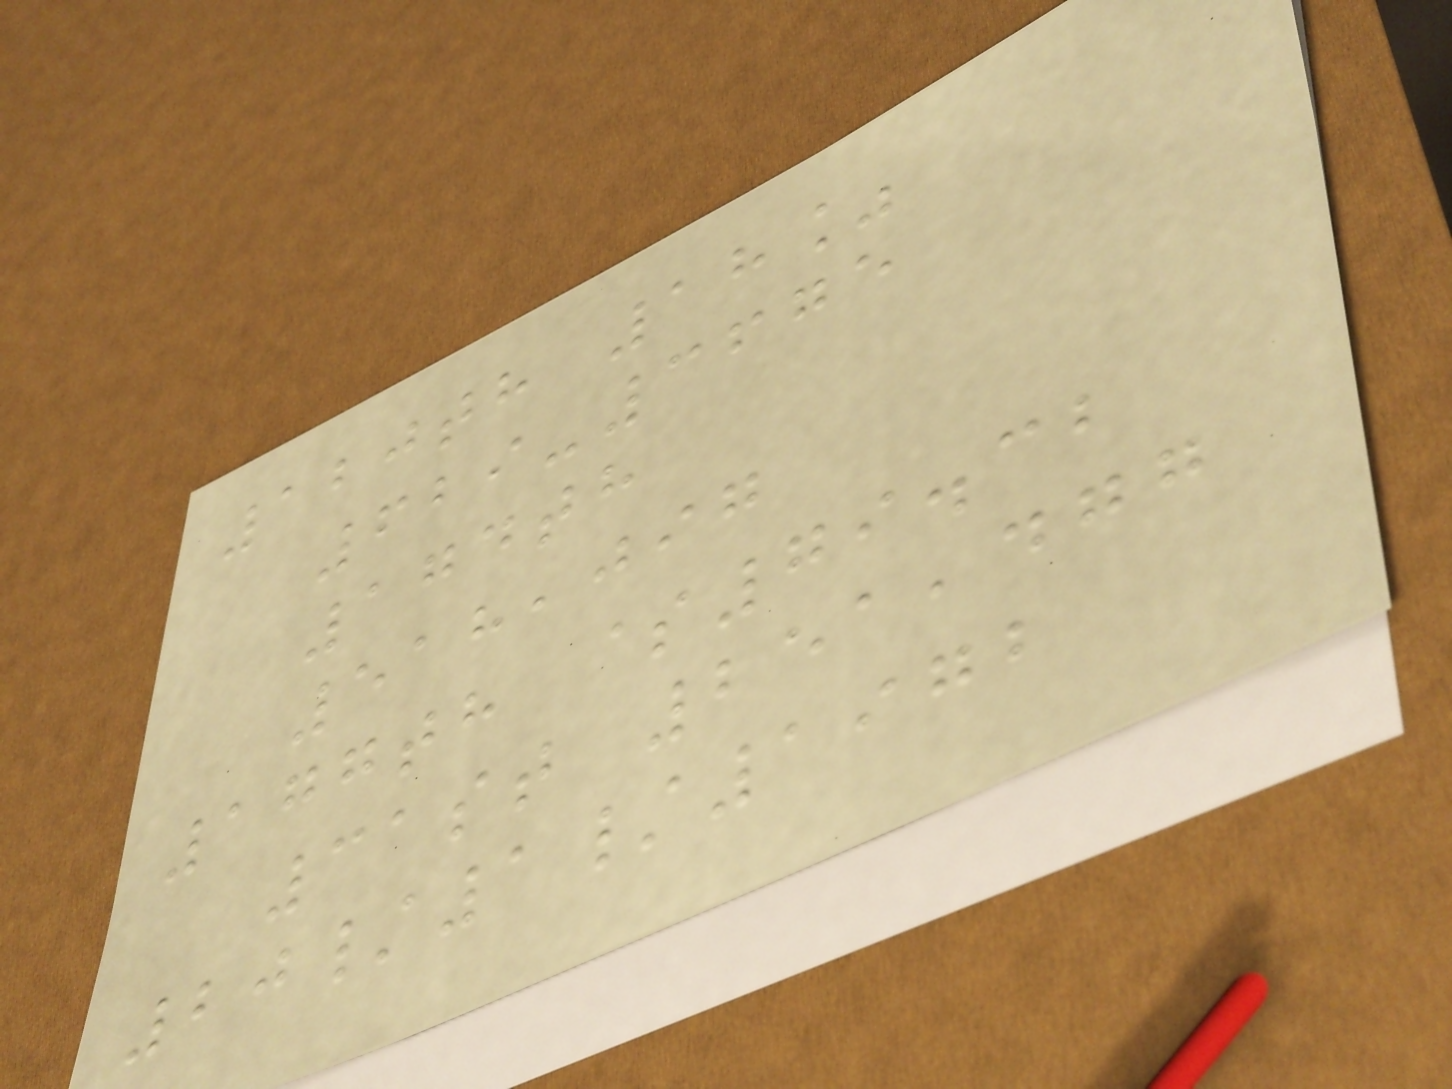120th 18%
629-3675
174th
518,097
177th $79.32
31st 251,477
20/1/1972
